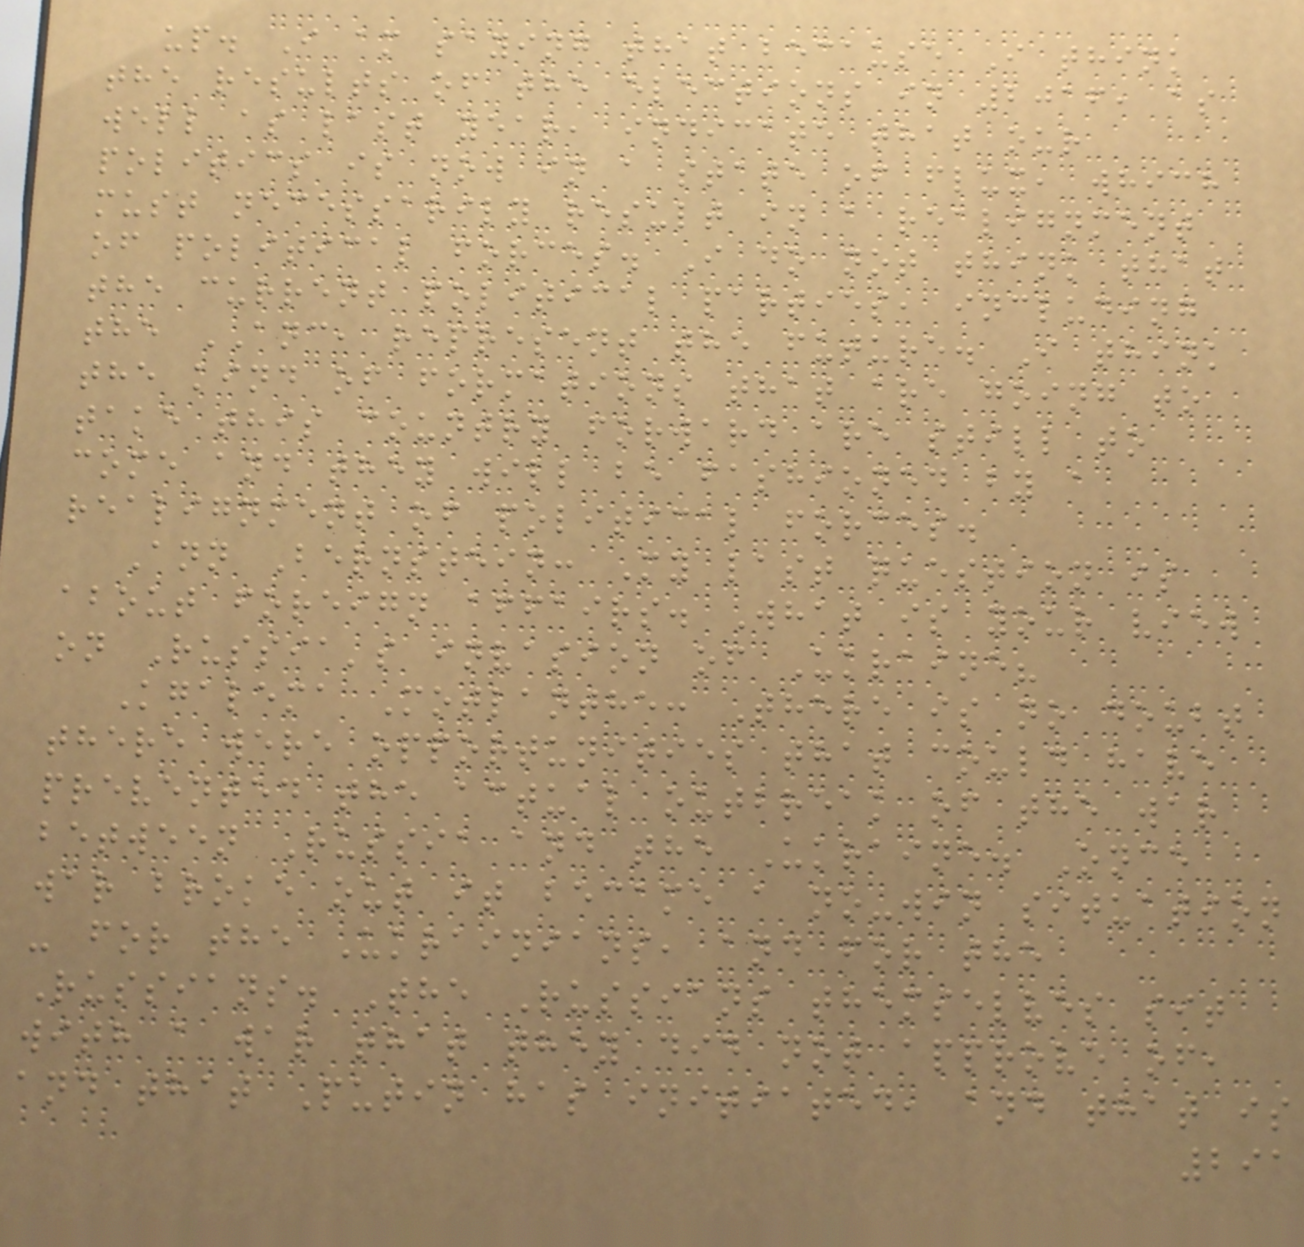up. I am saying that because I think
the results of the elections in 2016, as
well as last year, indicate that our
politics is now in a state of flux, which
must necessarily result in a realignment
of political forces. I do not think that
the current political parties, including
the ANC, represent the future. I think
the kind of formations that are going to
take this country forward are still to
come and they will be fashioned by a
realignment of political forces.
Ann Bernstein: My last question is
about foreign affairs. What is your view
on Russia's invasion of Ukraine?
Kgalema Motlanthe: There is no doubt
there were opportunities that could have
prevented the actual outbreak of the war
between Russia and the Ukraine. Once
war broke out it became a no-win situation
- for the Ukrainians, and for the
Russians. The Russians themselves sit
with a war that they did not approve of,
and that Putin has initiated, and that is
291
